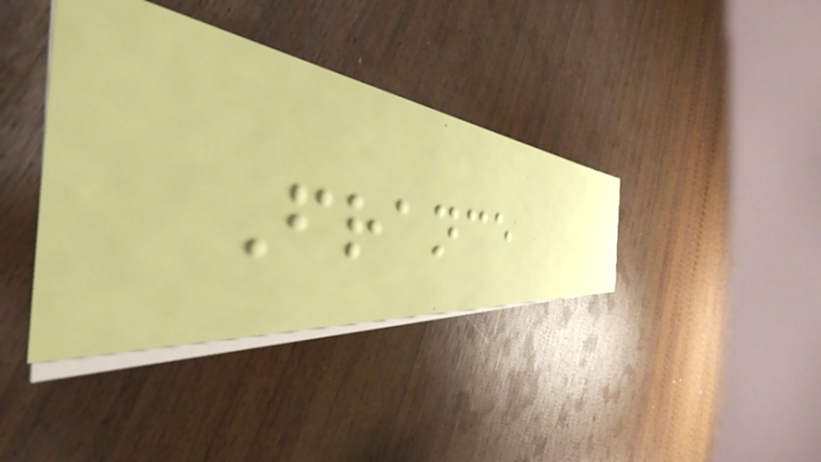France
